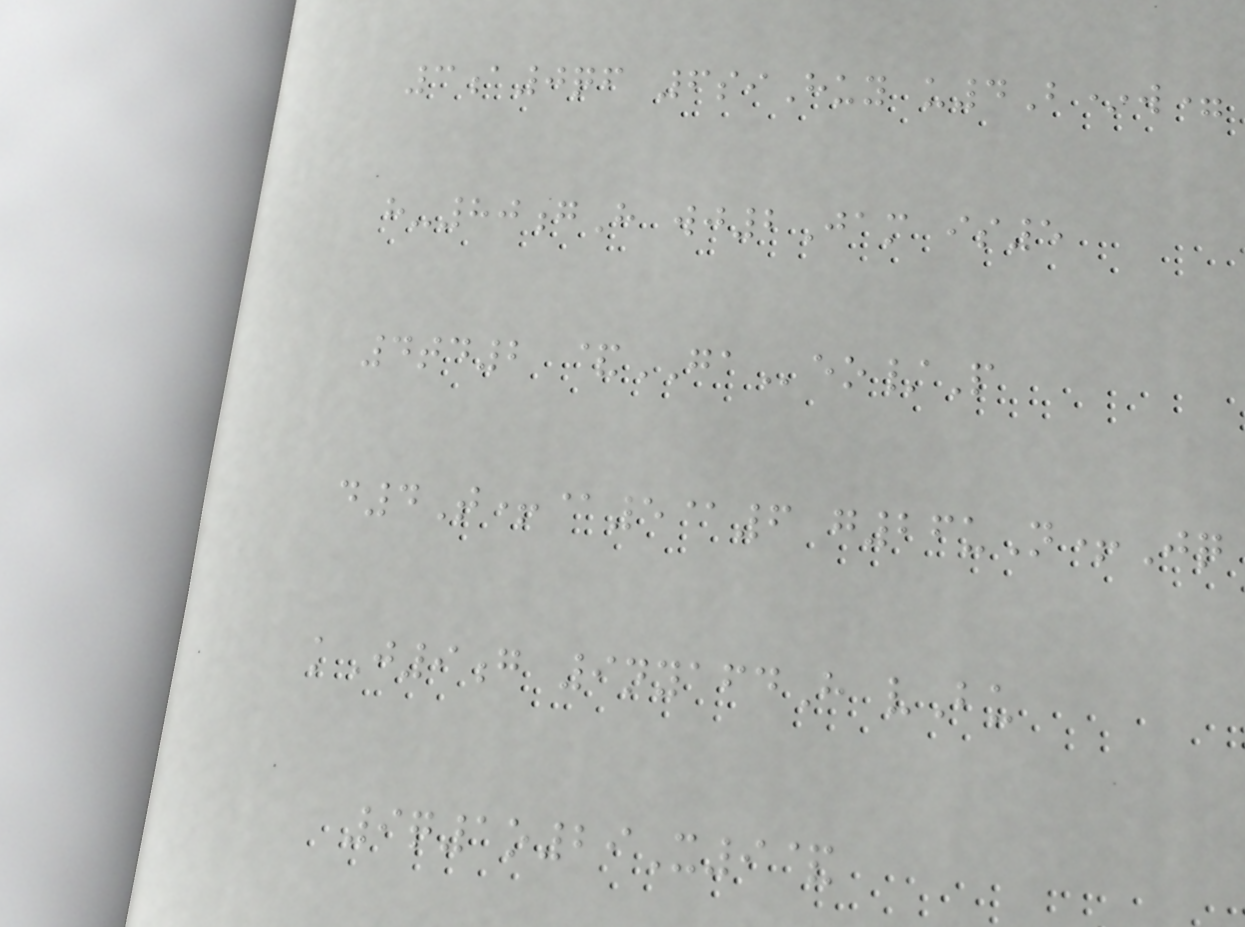3a0qf 6siHuy u4B*w=
h-80gH wj2Jam is5
4td2 &GAeo/P
d4T+@5@6 g26uN+Jq
kJ9g 9nyafdH vBu
9q1o29X9&
